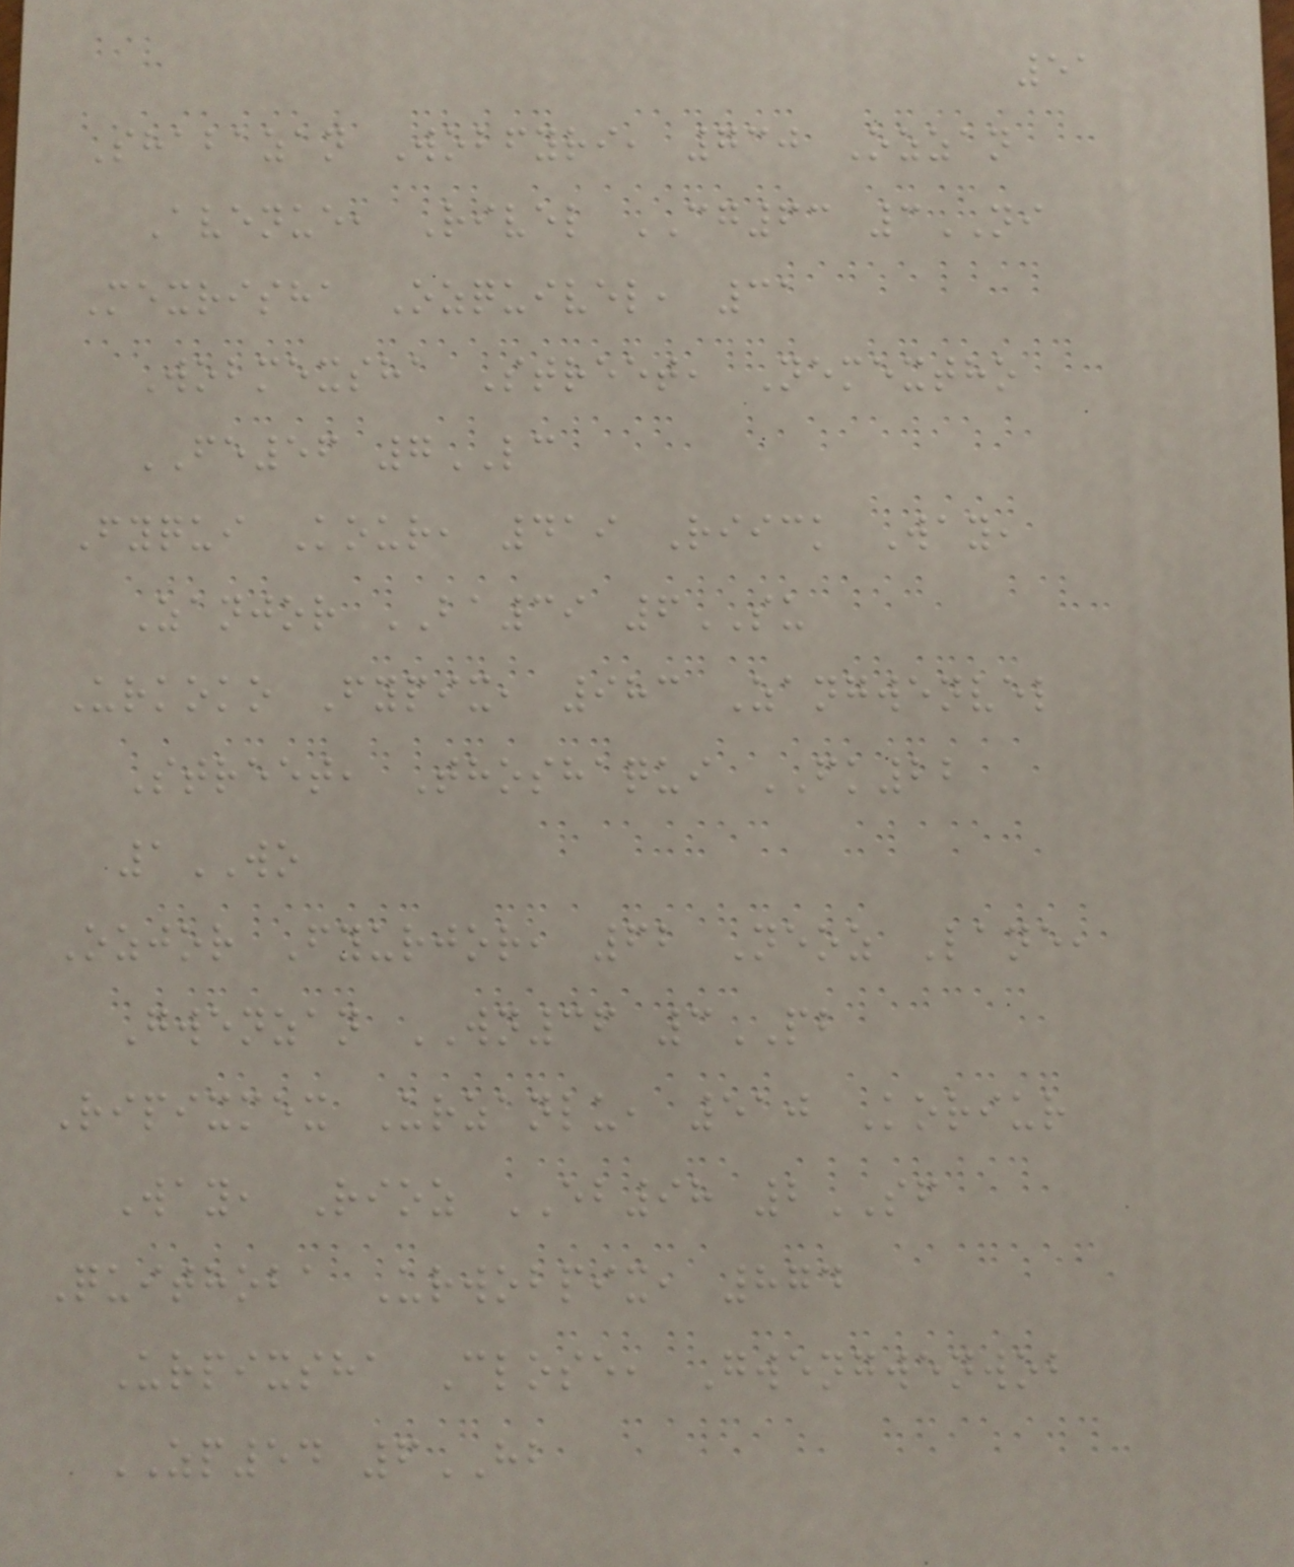51
Shabazan Wobfyri, 730 Ozzan
Avenue, Rivel CG63 3NI
Mexrisha Ozquivel, 31
Wobmexsha Street, Nemextho
FE56 7LC
Fyqui Kour, 419 Riick Way,
Zanjor BA39 6SU
Urkoko Fypix, 983 Zangwenvel
Street, Thoshaqui FK22
1WO
Ozjor Fyurjor, 62 Neoz Lane,
Gwenzan WN36 3PB
Ripixmex Urzanlu, 510 Koriur
Way, Rioz EB98 2SF
Quithoba Urwobpix, 874
Urpixsha Close, Gwengwenwob
ZP54 6HB
